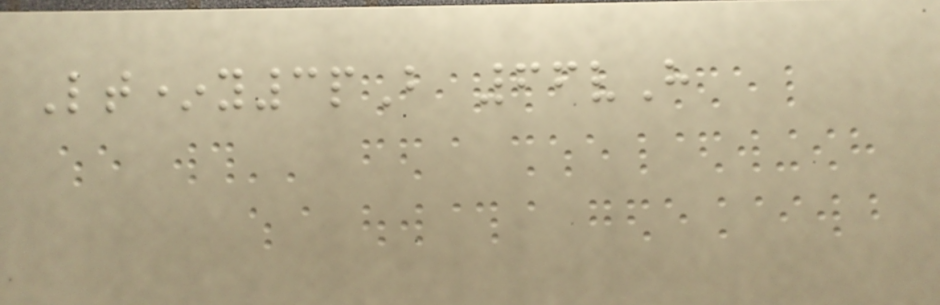Lt*y3pB 66vH
